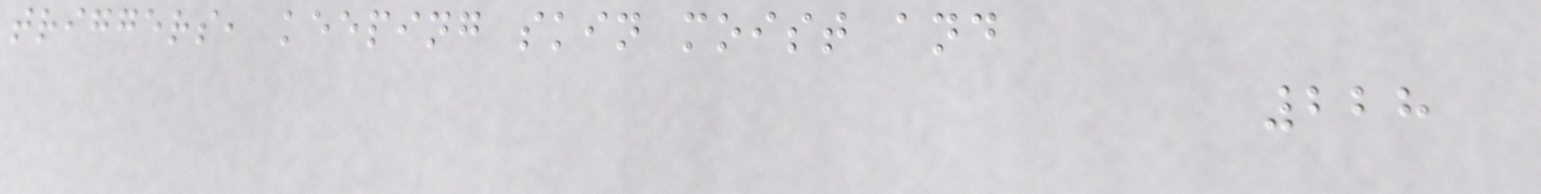triggers, keeping skin moist and
228
